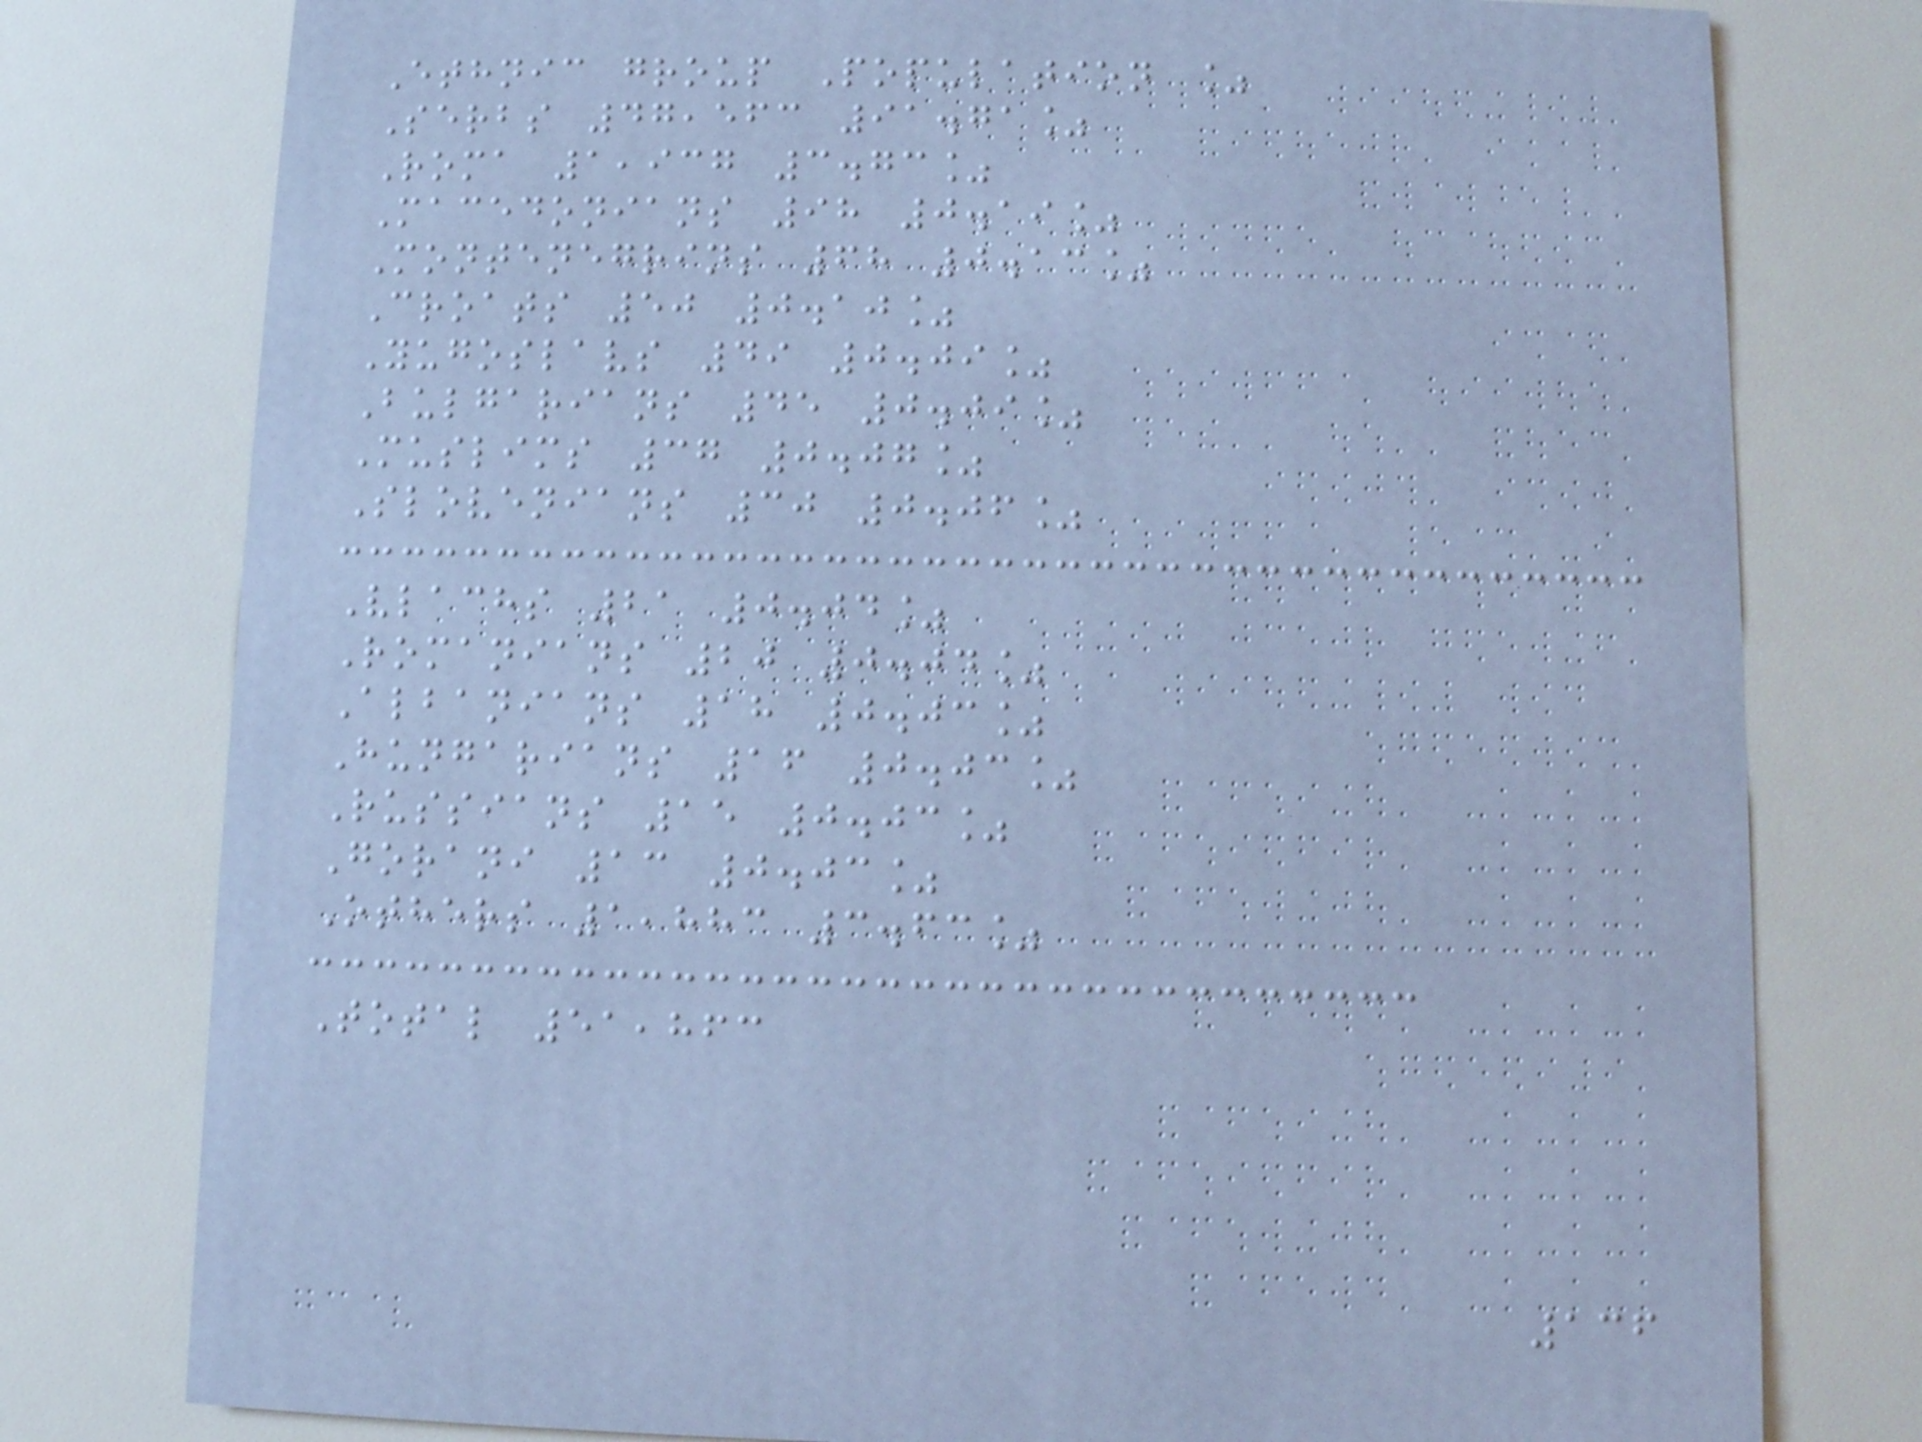Ethnic group Population %
Serbs 47,563 91.71%
Roma 1,937 3.73%
Macedonians 98 0.19%
Montenegrins 68 0.13%
Croats 50 0.10%
Yugoslavs 49 0.09%
Bulgarians 45 0.09%
Muslims 37 0.07%
Slovenians 30 0.06%
Vlachs 21 0.04%
Romanians 20 0.04%
Albanians 18 0.03%
Hungarians 16 0.03%
Russians 15 0.03%
Gorani 13 0.03%
Others 1,883 3.63%
Total 51,863
136
